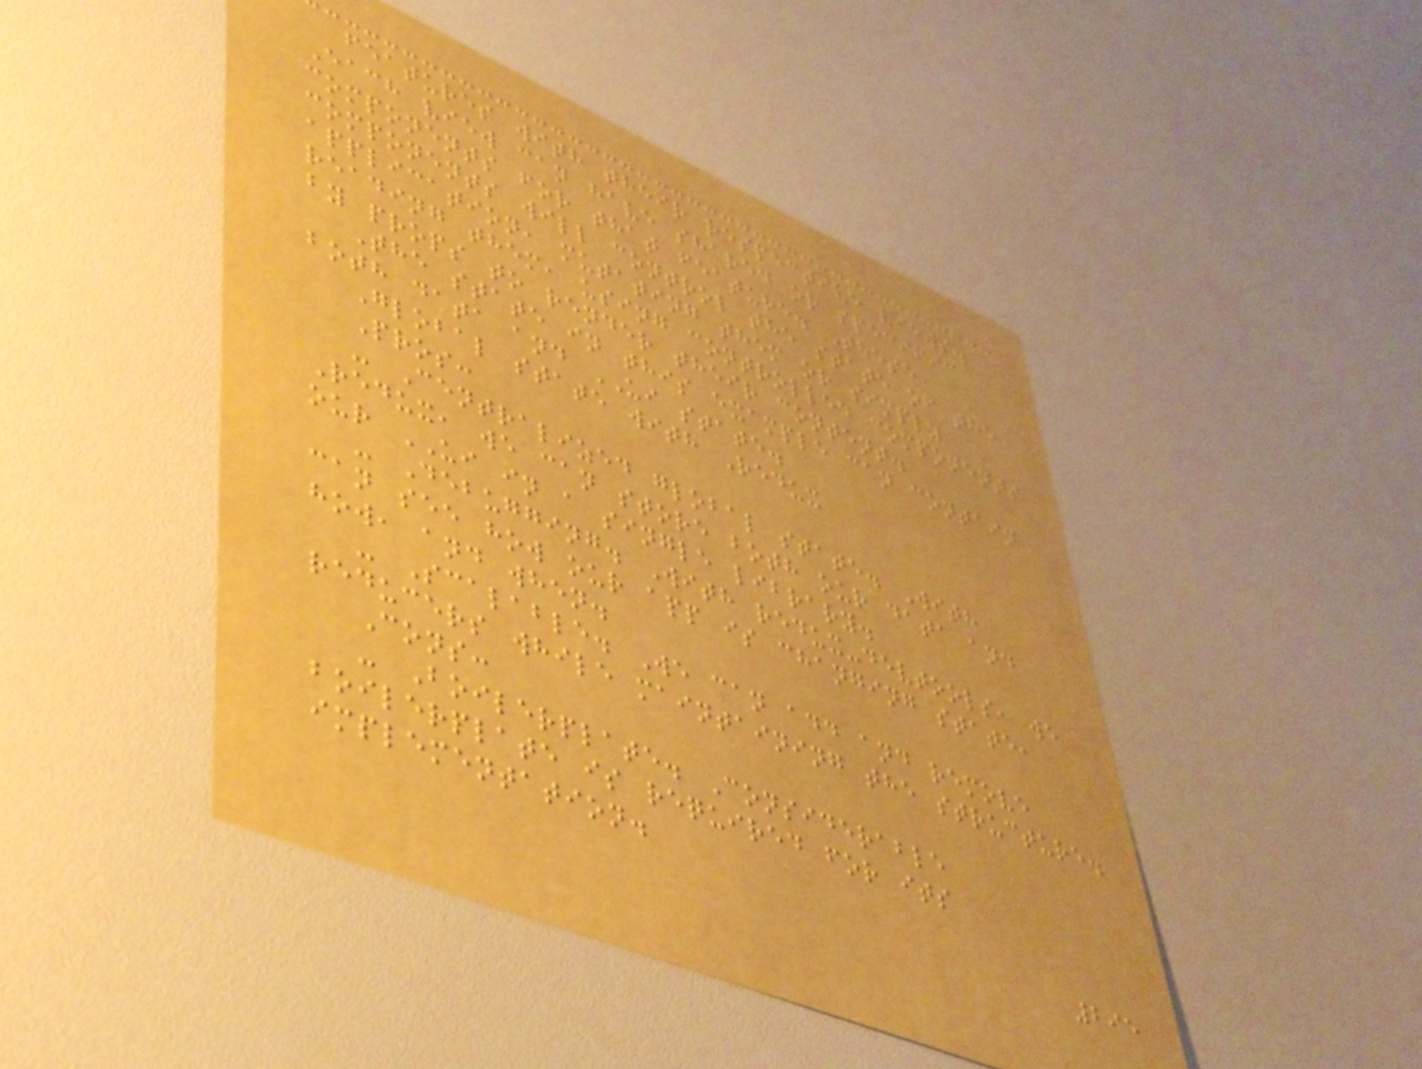features with their respective views.
Each view can have shared or specific
components for that feature. These
components will control the state of the
application, mutating them or simply
reading them, using controlled components
by props to render their content.
The state in this example can contain
both data and UI state.
Global state with Redux
Pros:
- Centralized global state. With
Redux, we can store both our data and
our UI in a single library.
- Debugging. With redux-devtools, we
can see how our app is changing state,
how, and when.
- Scalable. We can add and remove
reducers while maintaining the structure.
Cons:
- Boilerplate. Considerable
boilerplate is required for its
implementation.
295
